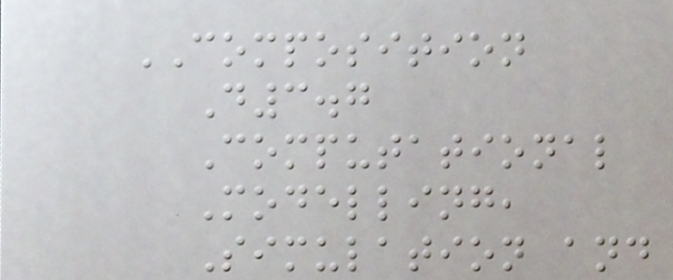COMPOSITION
D3.7
Computational
Modelling,
Simulation and
